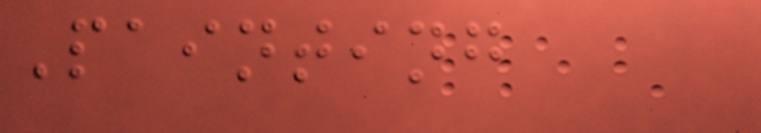Painting
